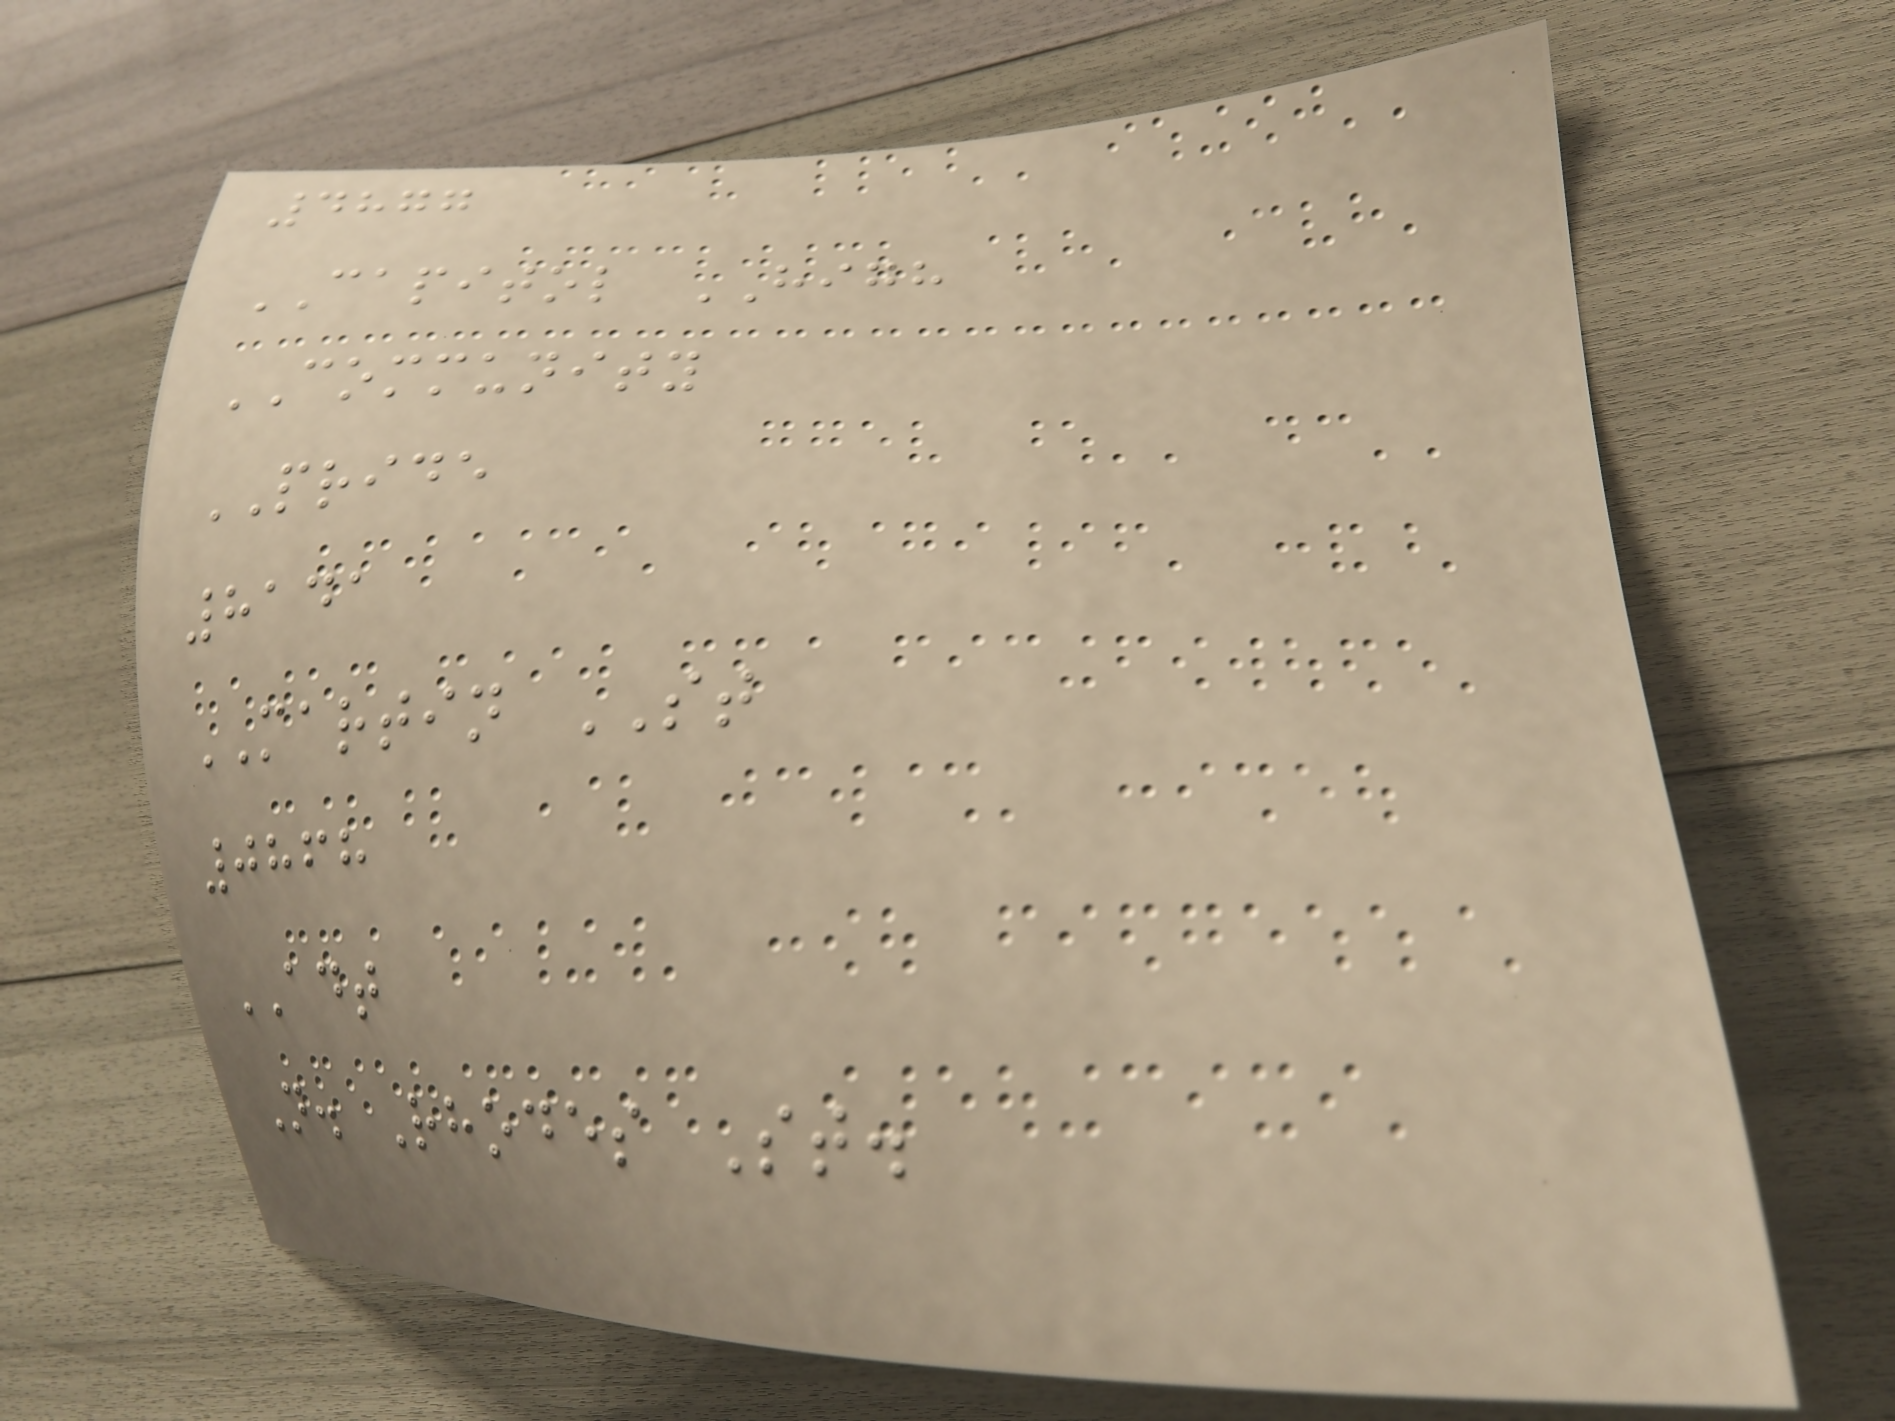4877
CAPITOL HIGH
COMMUNITY
PRIDE
8141
MARTIN ST
0868
ADT
N. Rhodes St.
